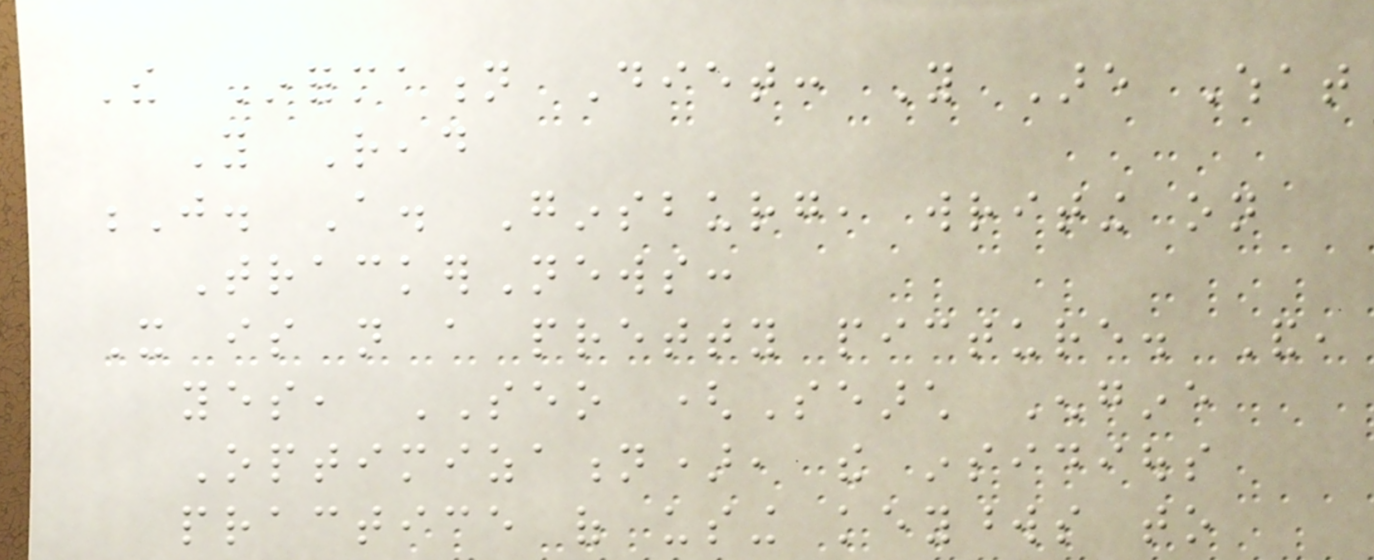The Information Diet: You Are What
You Read
J. A. Ginsburg, writing on
TrackerNews:
It is not a pretty picture. And,
yes, SEO (Search Engine
Optimization), the insidious
practice of using keywords to
